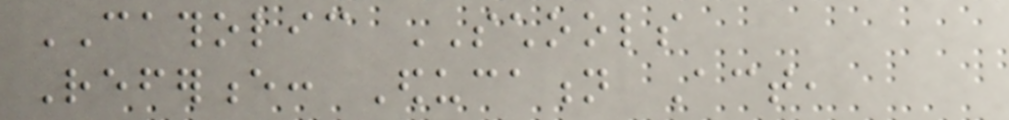CATHOLIC SCHOOLS
Reference: Education Act,
